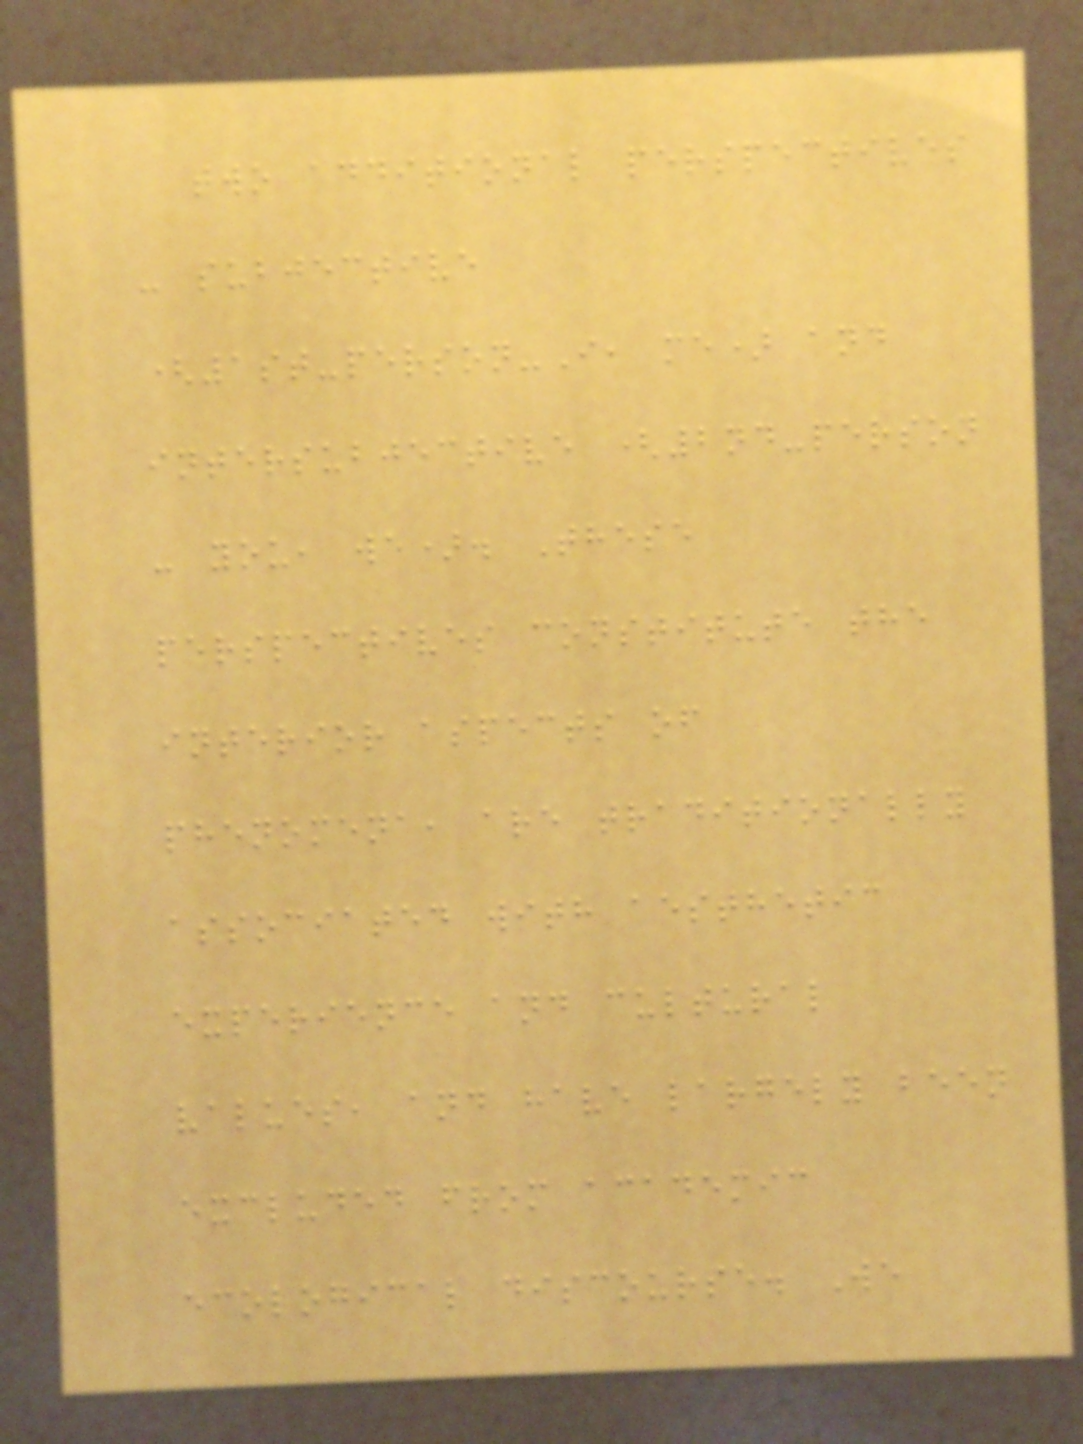two additional perspectives
- subjective
(1st-person-I, me) and
intersubjective (2nd-person
- you, we). These
perspectives constitute the
interior aspects of
phenomena, are traditionally
associated with aesthetic
experience and cultural
values, and have largely been
excluded from academic
ecological discourse. We
